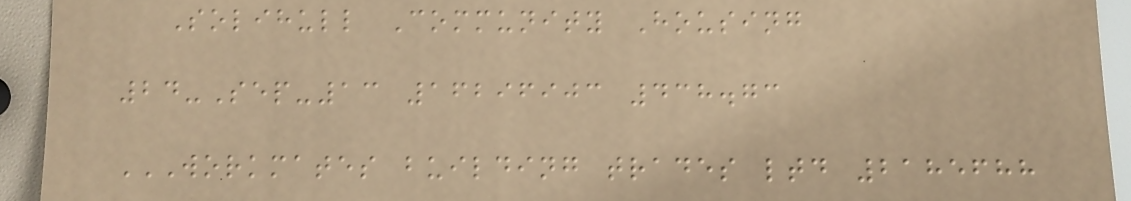Solihull Community Housing
24-Sep-13 16296903 438.73
WORKMATES BUILDING TRADES LTD 2185688
